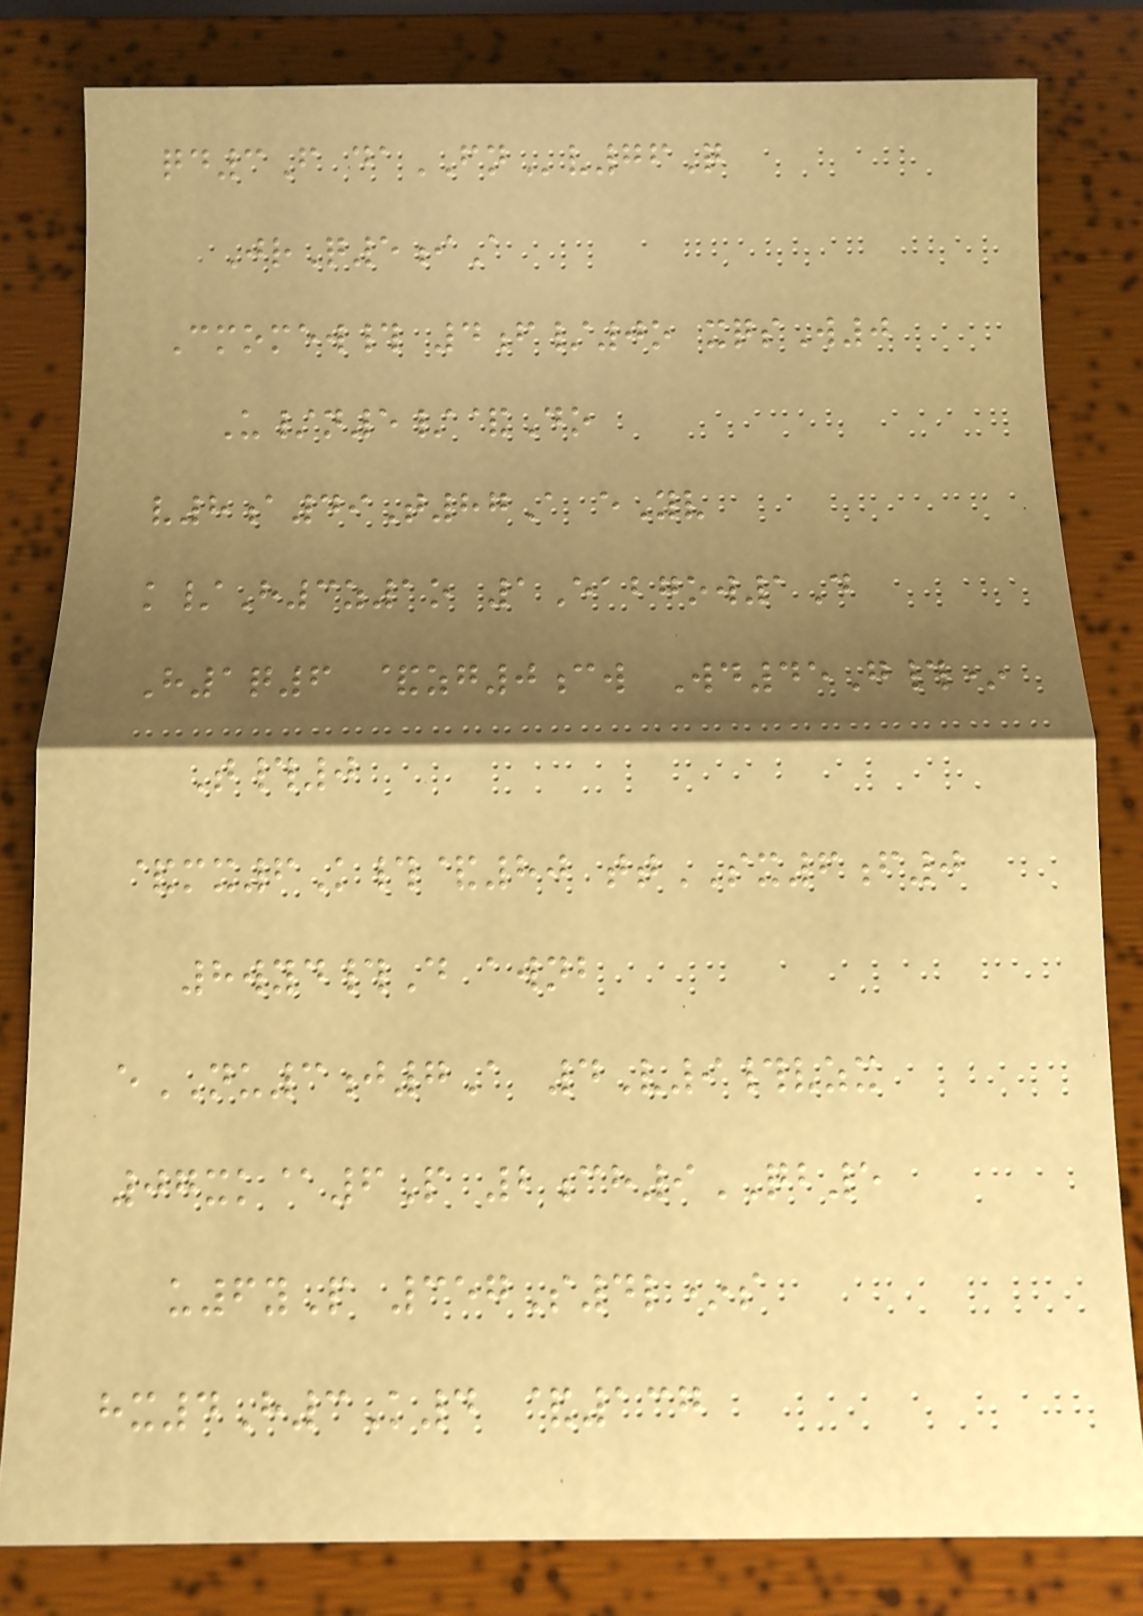qd3F daFNv76Q
JrQ5iA
Cmomew# 4f/0o xqsW0
U/n5/&Do
v8a49T87A eYv
k/H3z1o 1Eabgow1D
H1q6 &zg0cw Wd45G#*
T#0
&mx6K#&80 ttSX6f0
8wyd#D awnb
eNU3j7A 4V9#vzx
07xk@6P 2ch9QB5
u6yP 357S4l*s
hx4H3K4 &137
